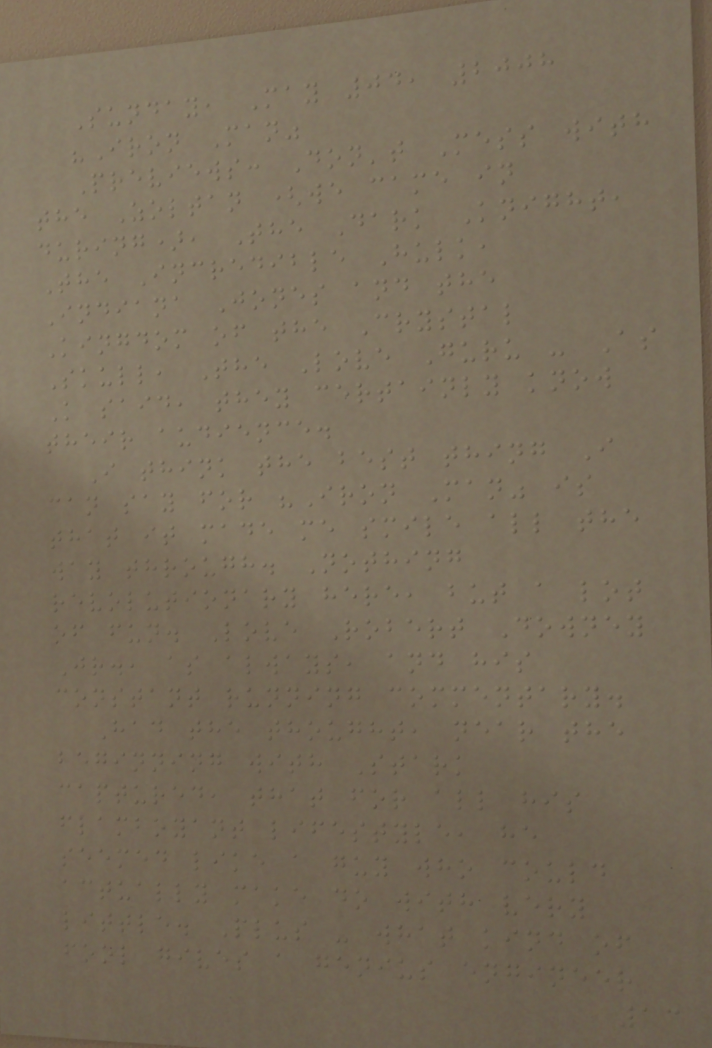Sunday, May 04, 2008
"Iron Man"
Previews: Don't Mess with
the Zoltan (we came in
during), The Dark Knight,
The Incredible Hulk,
Indiana Jones and the
Kingdom of the Crystal
Skull, The Love Guru - As
K said, they certainly know
their audience.
I think the best thing I
can say for "Iron Man" is
that it made me smile all the
way through. Nothing
revolutionary here, but a lot
of fun. Love Robert Downey
Jr., as always, and his
constant running commentary.
Had the thought, near the
beginning with Stark
captured, that for all his
flamboyant lifestyle, he
seemed like a guy who could
actually make do with very
little. Plus - what kind of
fool gives a genius engineer
13
